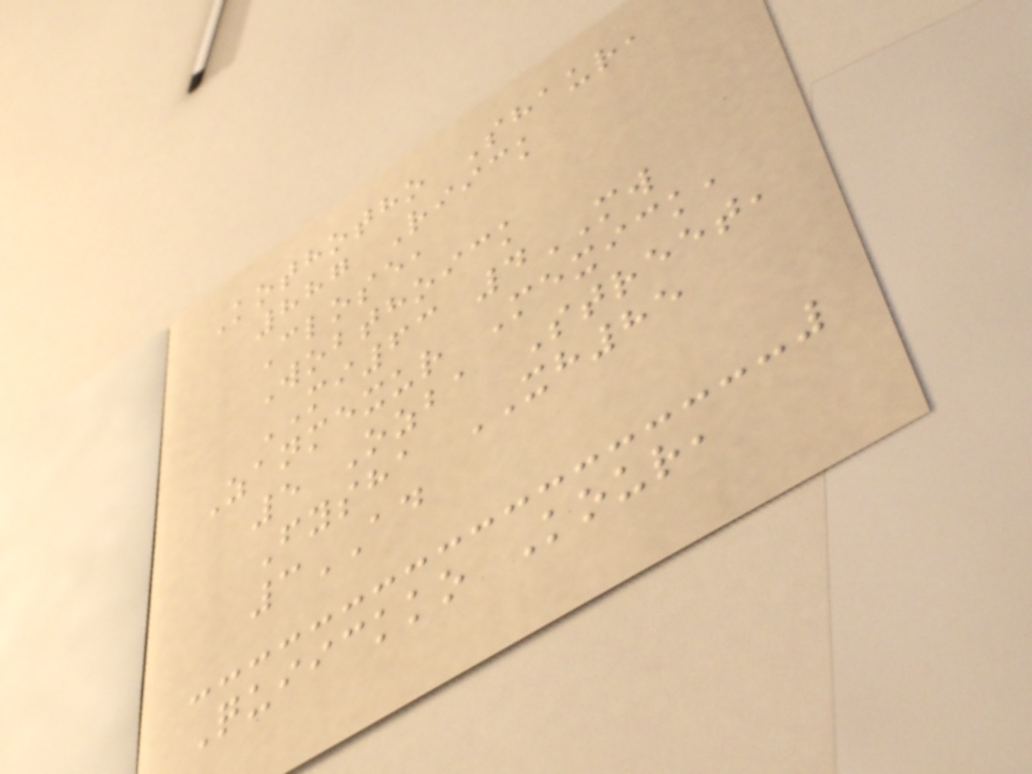Kothotho Shaur,
887 Riick
Close,
Wobthoick
MI63 4MW
Zanmexur Mexick,
5 Ozba Street,
Fysha XH85
3AD
Quiickko Kour,
